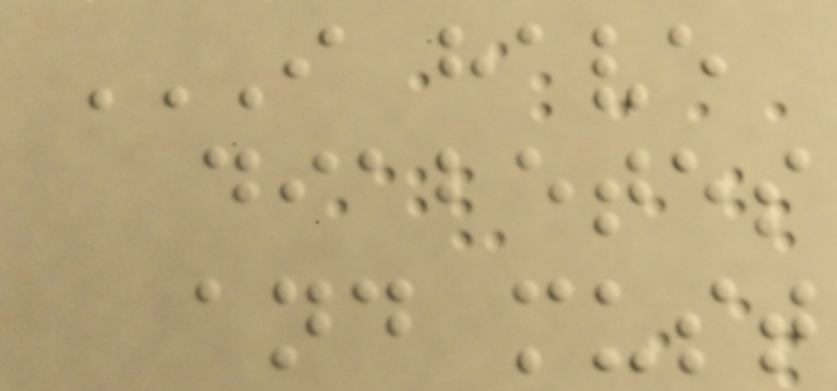I HAVE
DIABETES
AND MUST
